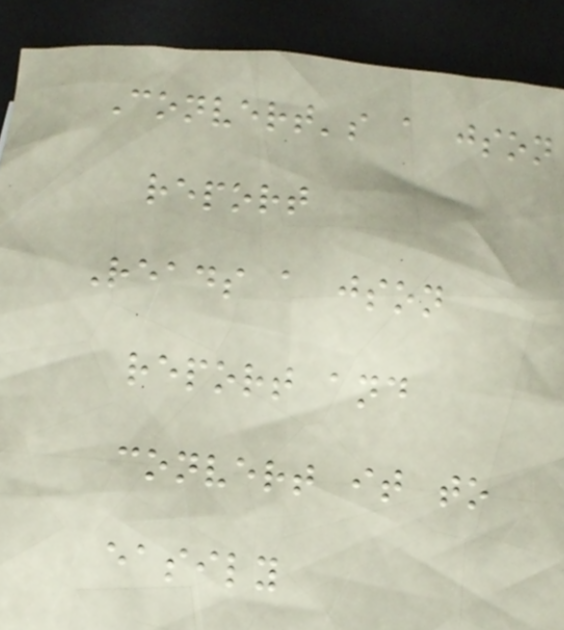Convert's a json
report
Reads a json
report and
convert it to
easily
